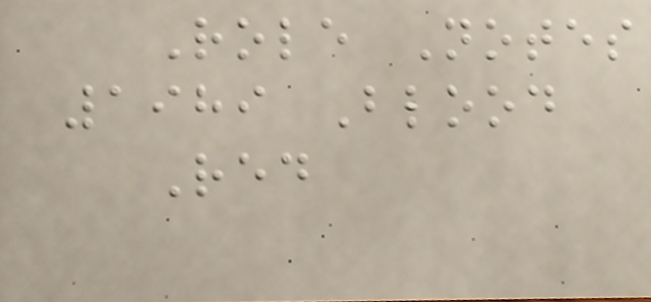Role Notes
1989 Blood
Red
